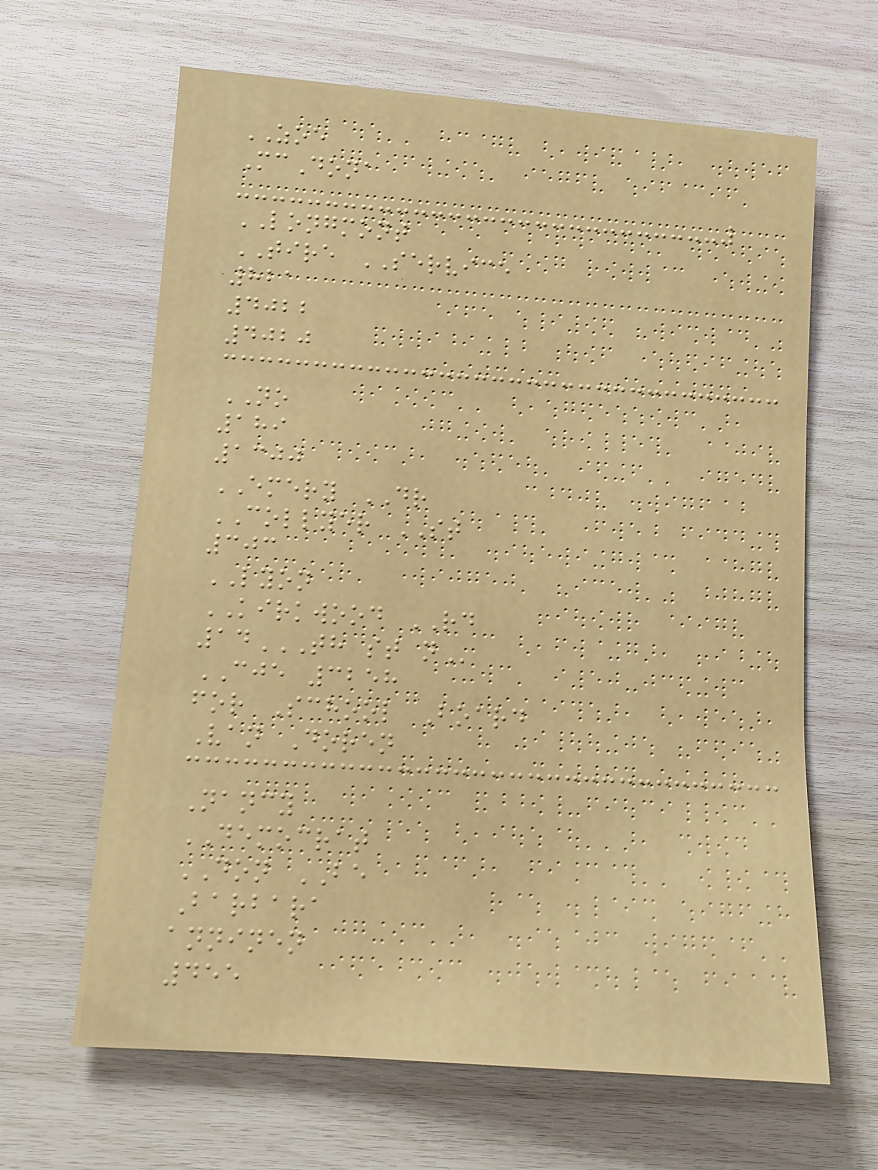ZOE
McDona
LONGMONT
TIRE SERVICE
821
4022
4020
NO
189
1300
EMERY DR
COLLYER ST
303
LYON
KIRKWOOD RD
14TH ST N
CJE 3258
for School Board
Van Doren
Nancy
DEMOCRAT
DON BE
Barbara
anninen
455
